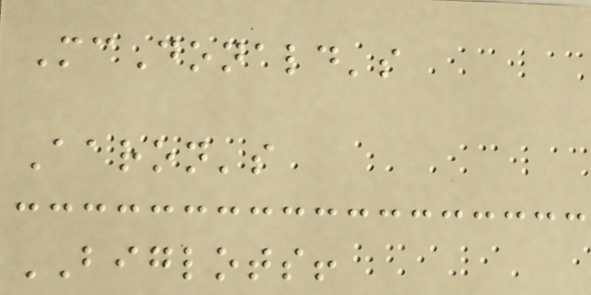McDonald's
Aaron's
BIGLOTS!
